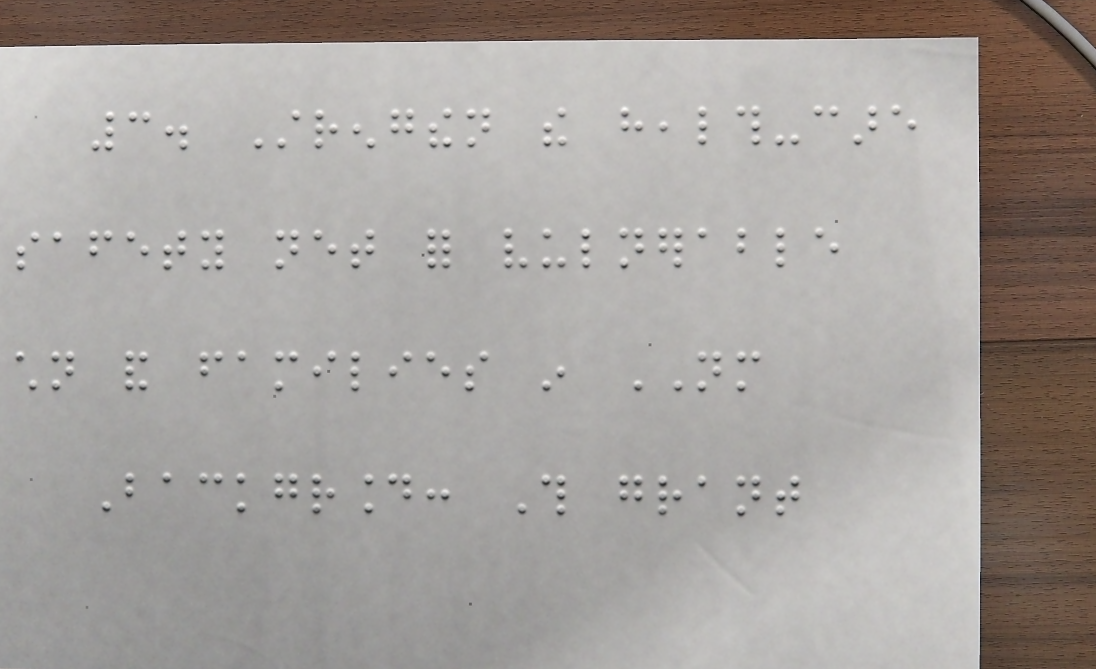3. Strengthen the health-care
safety net for vulnerable
children and families in NM
Background: This grant
